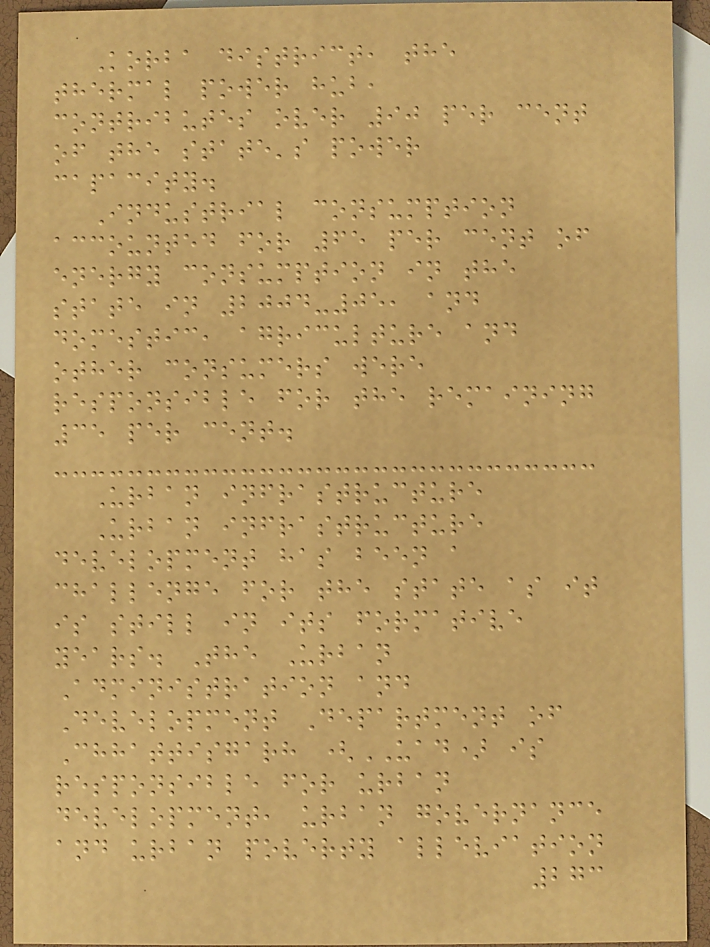Korba district, the
thermal power hub,
contributes over 90 per cent
of the state's power
capacity.
Industrial consumption
accounted for 65 per cent of
energy consumption in the
state in 2004-05, and
domestic, agriculture and
other consumers were
responsible for the remaining
35 per cent.
Urban infrastructure
Urban infrastructure
development has been a
challenge for the state as it
is still in its formative
years. The Urban
Administration and
Development Department of
Chhattisgarh (UAD) is
responsible for urban
development, urban governance
and urban poverty alleviation
273
